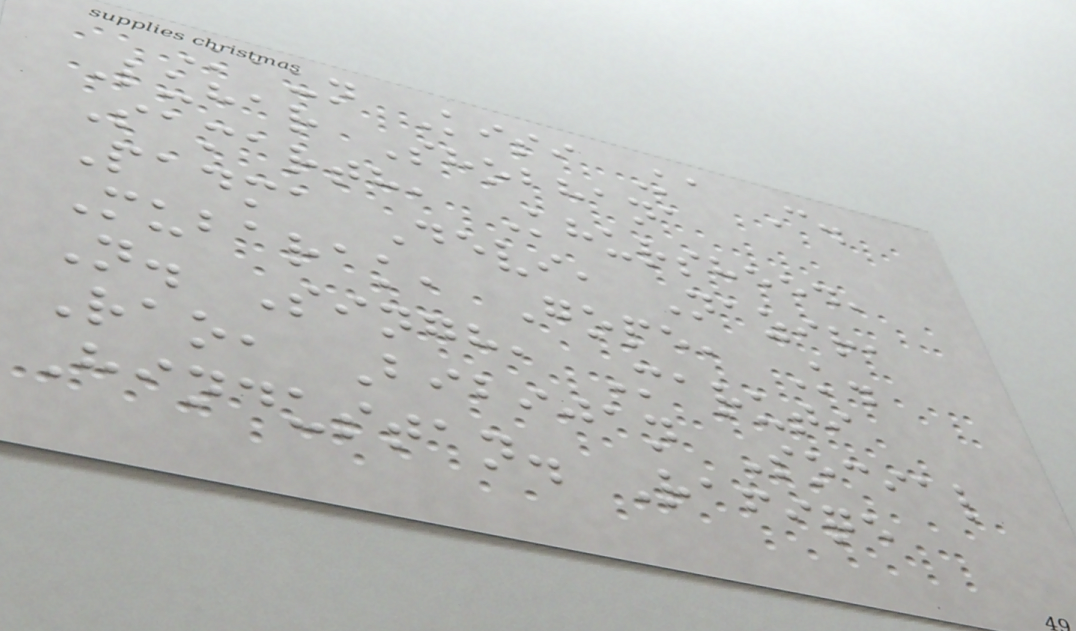Kaun Kisi Ka C.
Luhar Shobhana
Samarth, Khursheed,
Padma Devi, Nazir,
Mubarak, Gope, K.
N. Singh, Maruti
Rao, Bibijan Social
Hindustan. Rafiqe
